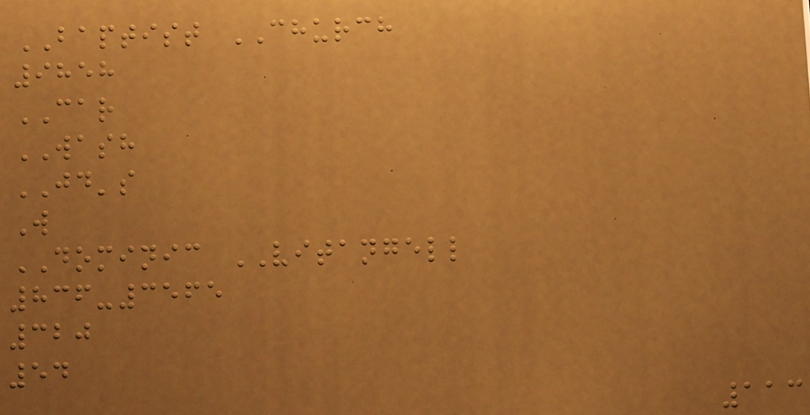BAPTIST CHURCH
9858
CAR
WASH
JD's
W
DOMINIC VITANGELL
836-3565
320
54
113
